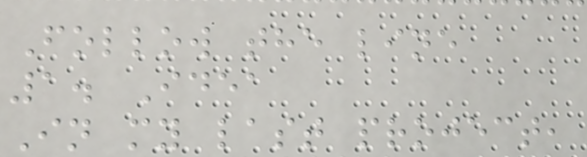Follow the line
1. Idea
In my last project,
